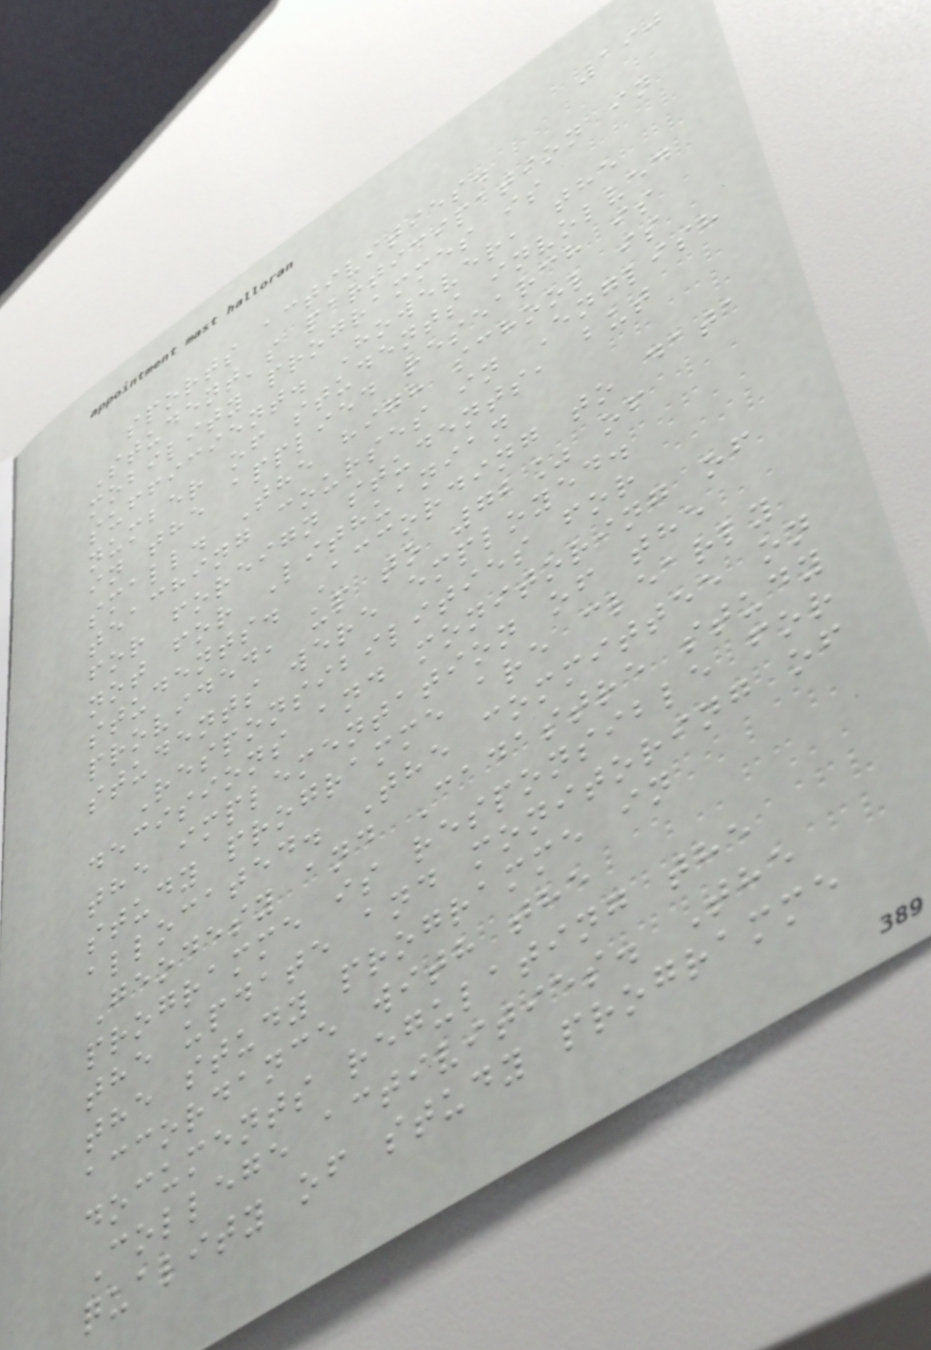190
sports activities.
Student's participation in
mobility programmes is
sufficient. However, the
number of students involved
in the applied research is
small. The high school is
teaching courses in English
for foreign students, but
not for Lithuanian
students. According to data
provided, up to 72% of
students were employed.
Responsibilities for
decisions and monitoring of
the implementation of the
study programme are clearly
allocated. The committee on
Geodesy and Cadastre study
programme is responsible for
the update and monitoring of
the study programme in
accordance with the
documents regulating the
College activities. The
quality of study programme
